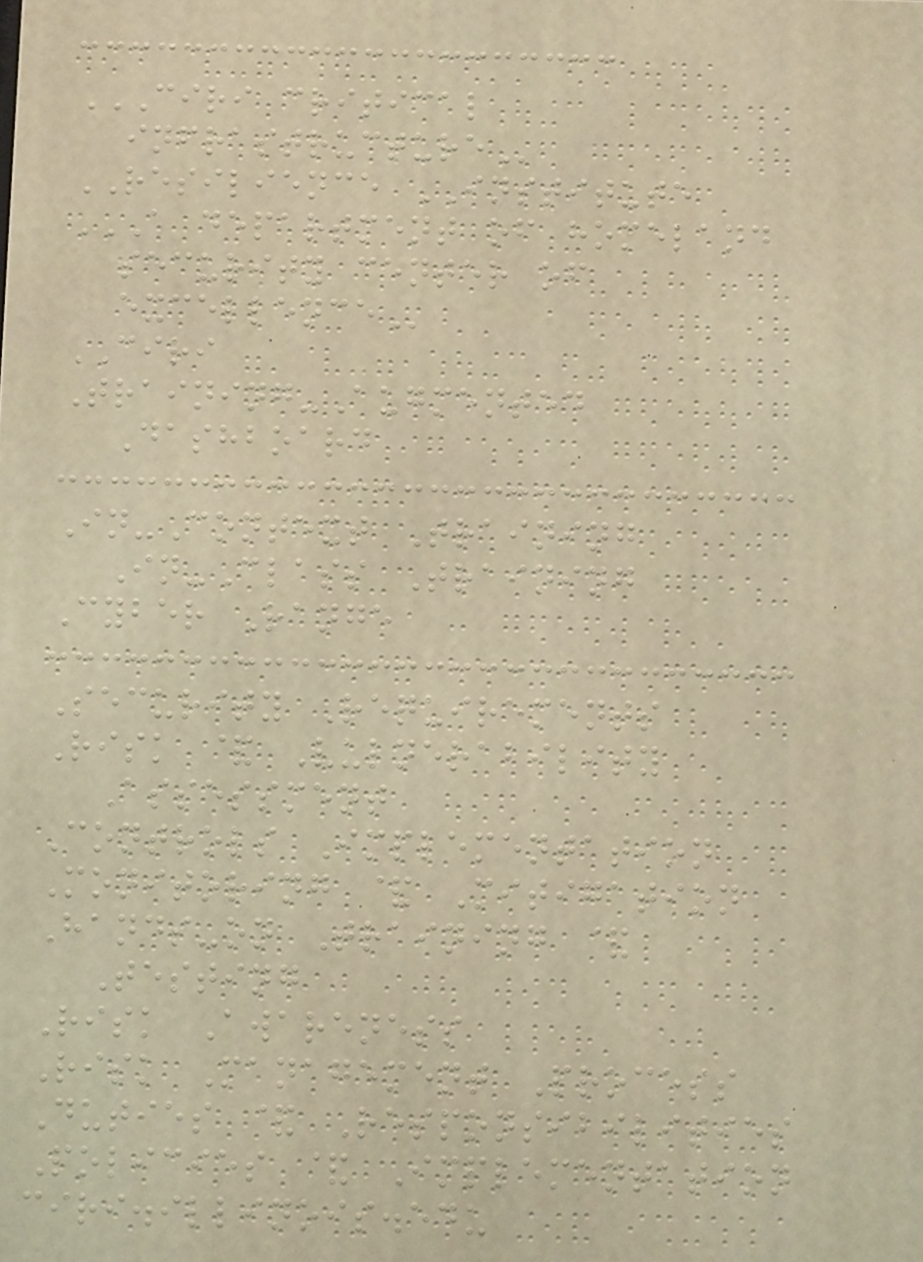CIRI CRITICAL
INFRASTRUCTURE
RESILIENCE INSTITUTE
A DEPARTMENT OF HOMELAND
SECURITY CENTER OF
EXCELLENCE
CIRI
Training-Augmented
Dashboard
In-Context Training
In-Class Training
Cyber Range
Security Requirements
Risk & Vulnerability
Assessment
Controls Implementation
Monitoring & Mitigation
Hands-on Training &
Testing
Risk Awareness
Risk Management Process
Duties & Responsibilities
Policies & Implementation
ciri.illinois.edu
